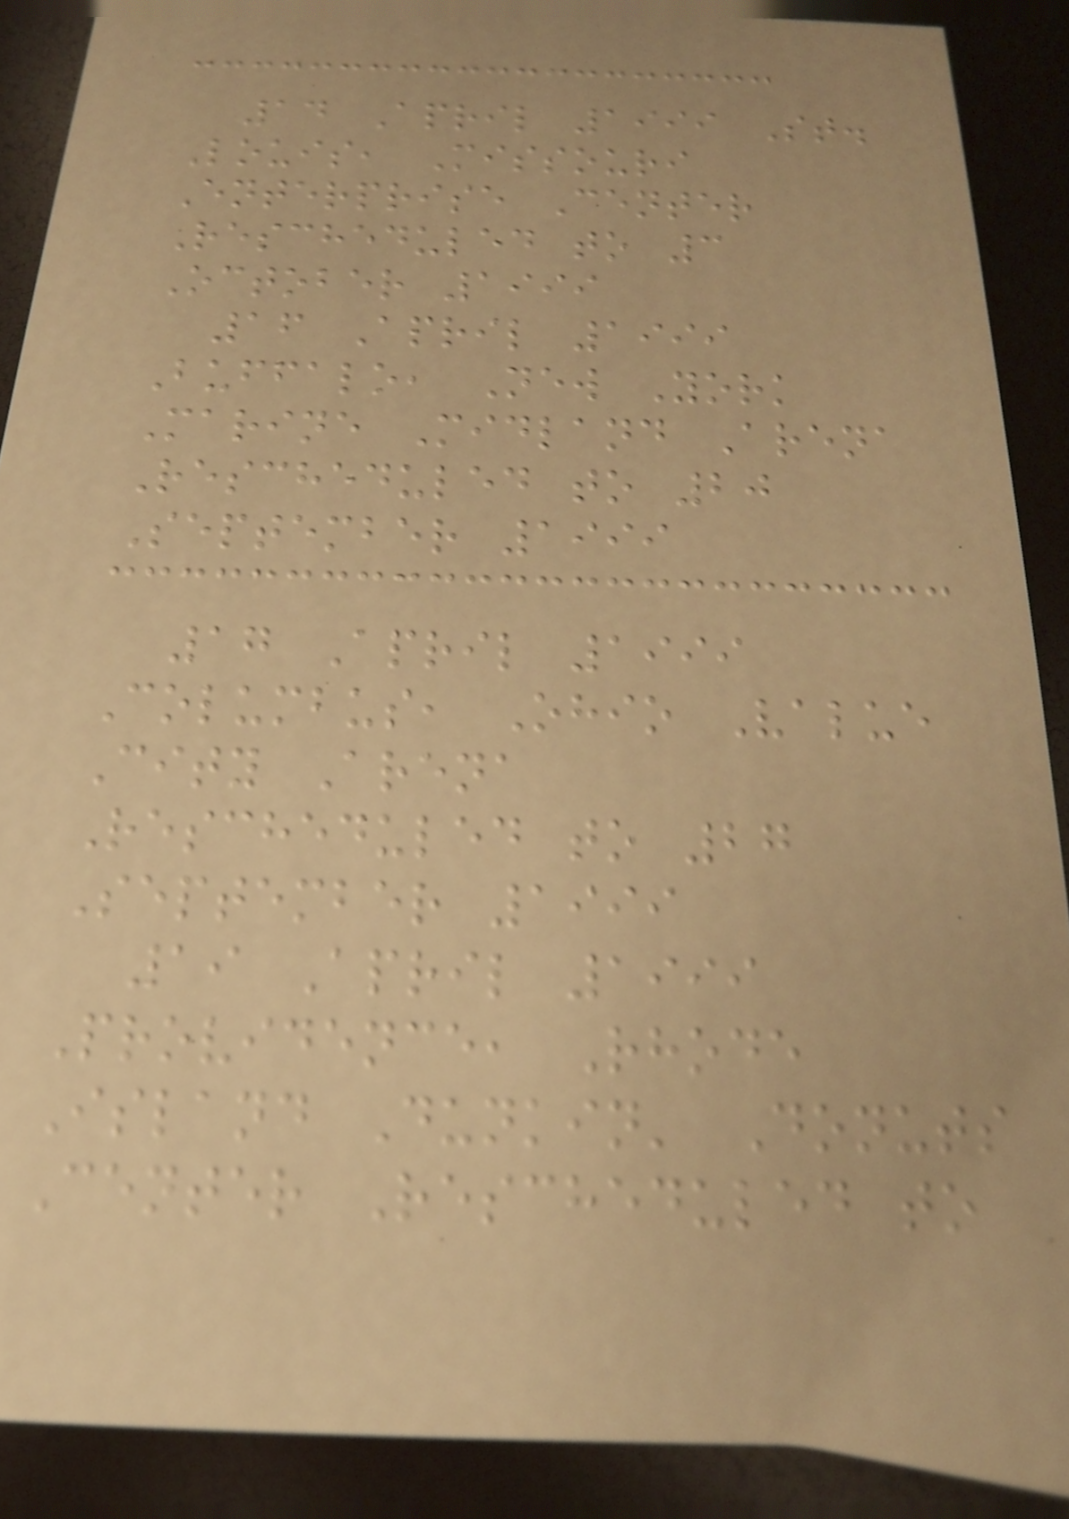14 April 1999 St.
Louis, Missouri
Enterprise Center
Rescheduled to 3
October 1999
16 April 1999
Buffalo, New York
Marine Midland Arena
Rescheduled to 20
September 1999
17 April 1999
Columbus, Ohio Value
City Arena
Rescheduled to 27
September 1999
19 April 1999
Providence, Rhode
Island Dunkin' Donuts
Center Rescheduled to
